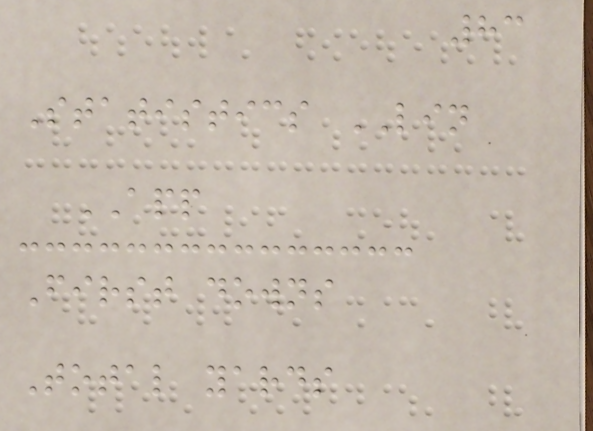83
Statistics LIN
APP
First downs
Total yards
